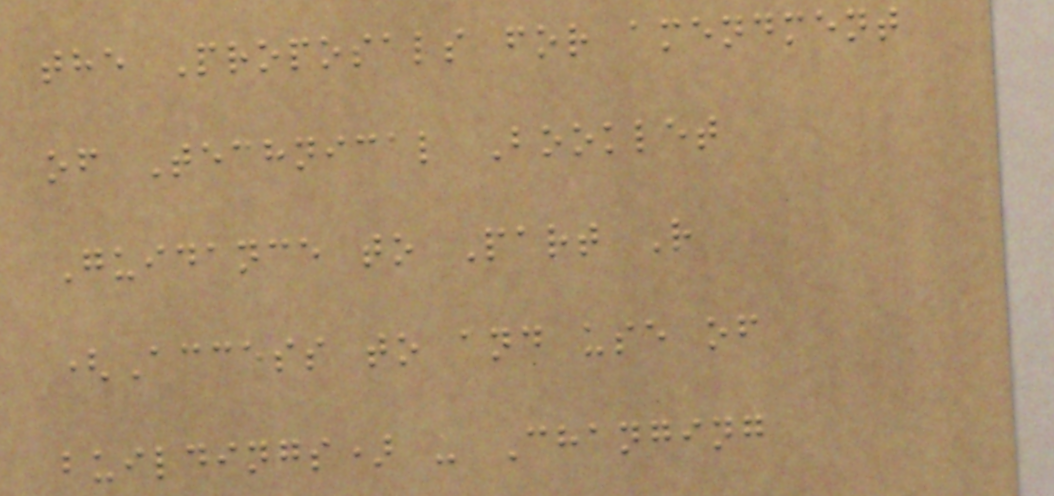the Proposals for amendment
of Technical Booklet
Guidance to Part R
(Access to and use of
buildings) - Changing
